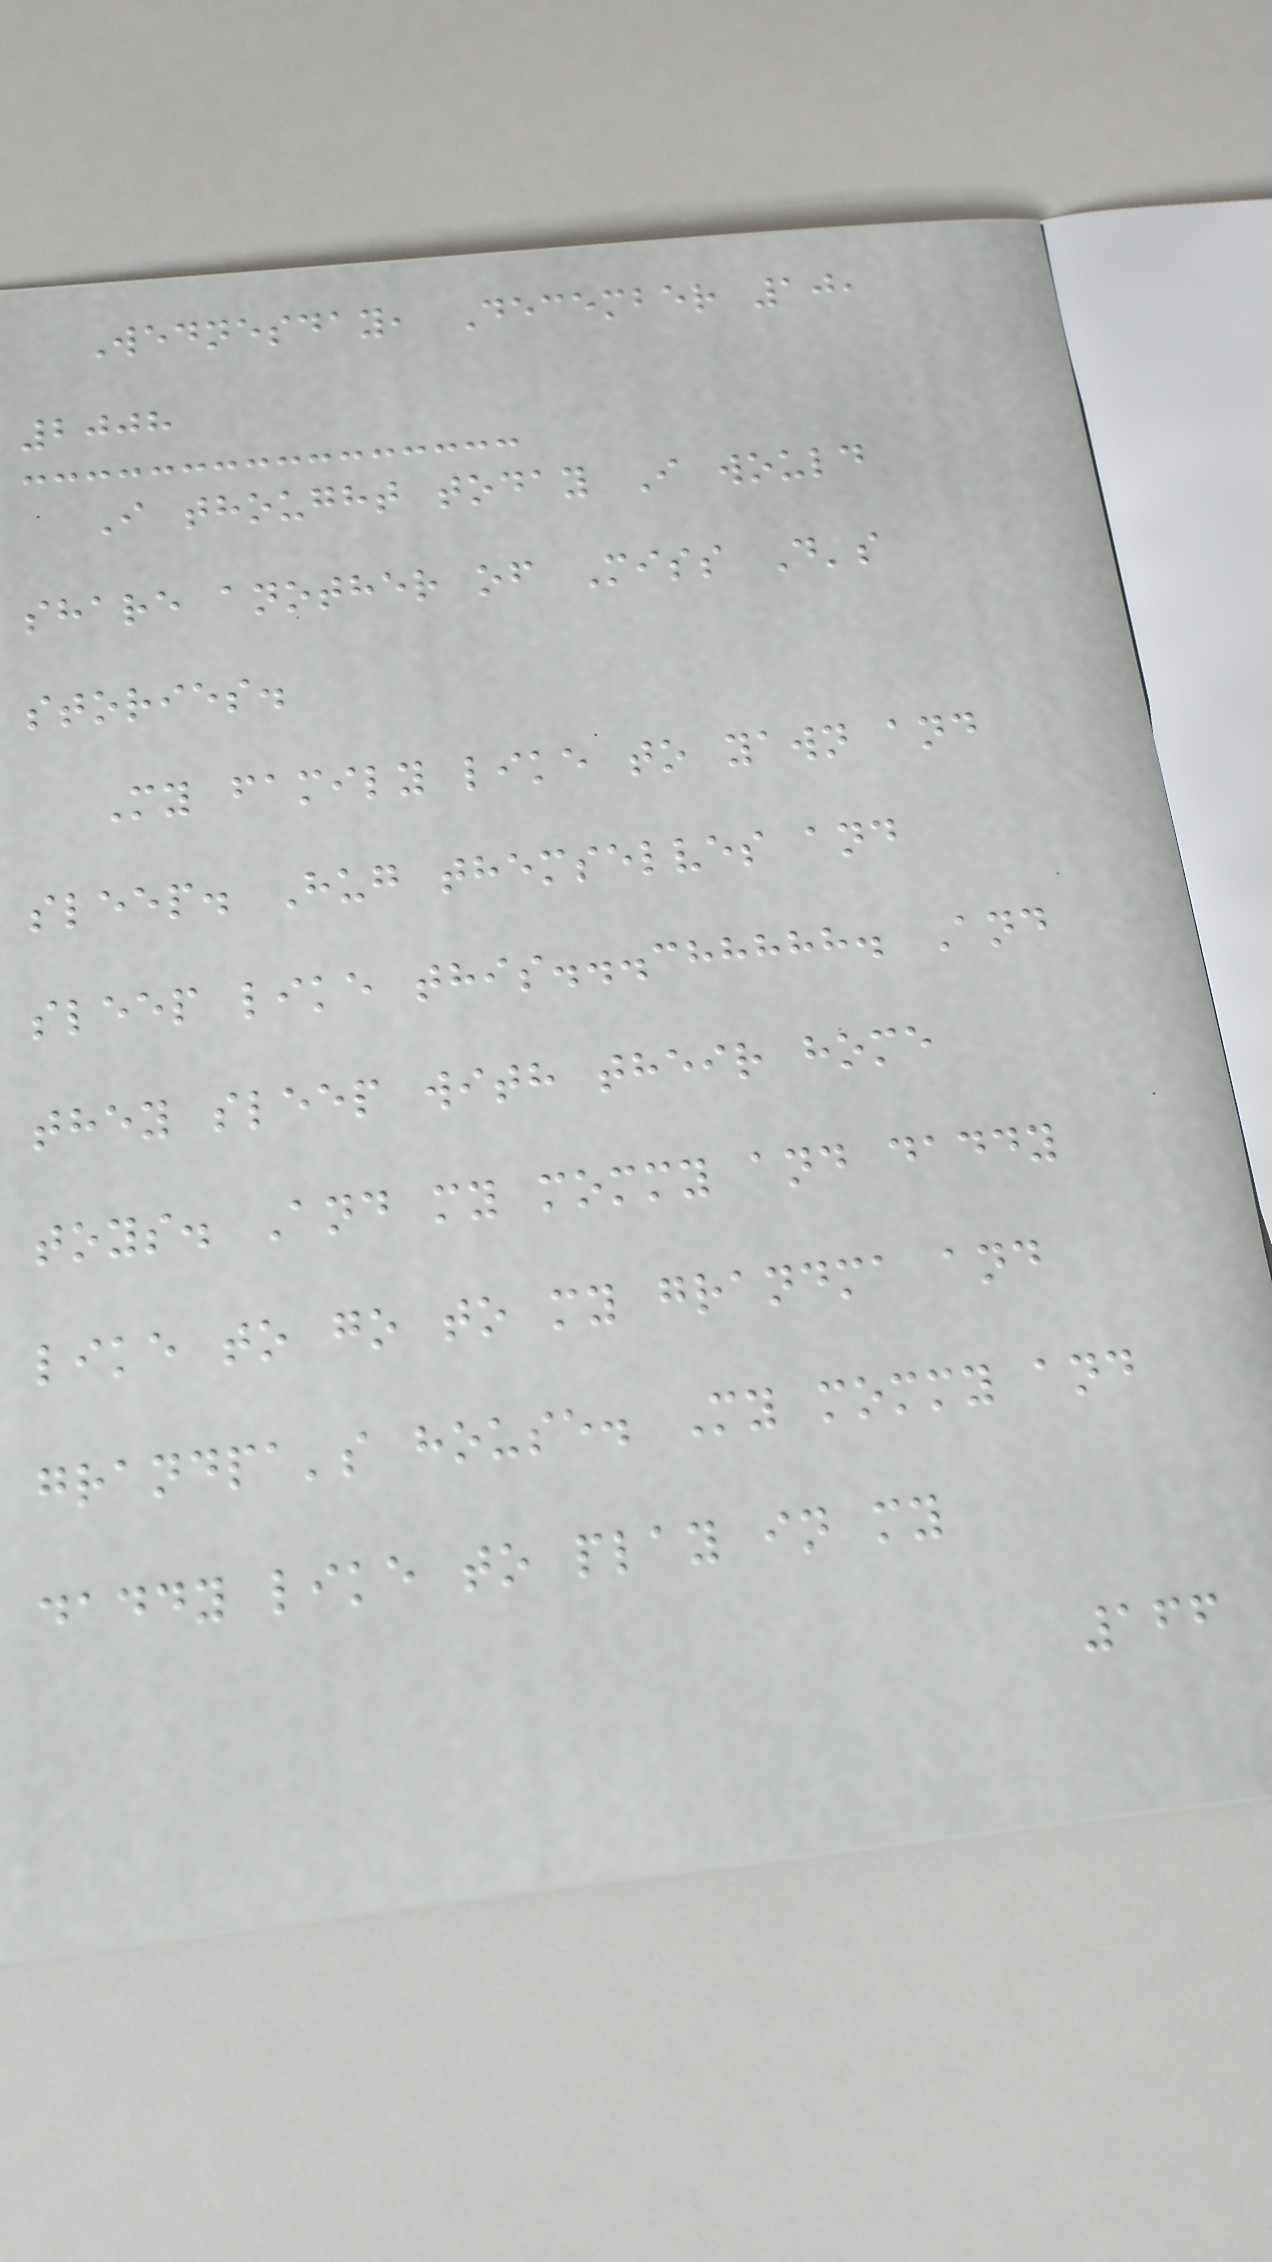Wednesday, December 10,
2008
I thought today I would
share another of Miss D's
stories.
My family like to yawn and
sleep. Hug themselves and
sleep like this...chhhhh. And
they sleep with their home
toys. And my mommy and daddy
like to go to my grandma and
grandpa's house. My mommy and
daddy like to play in my
166
